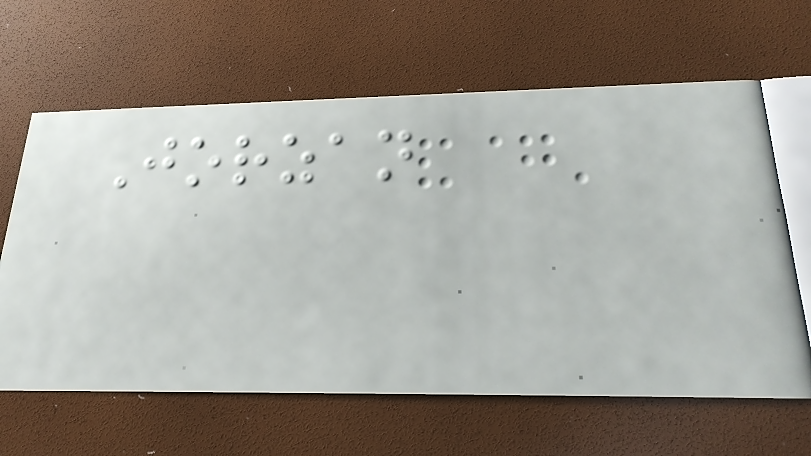Jorzan
